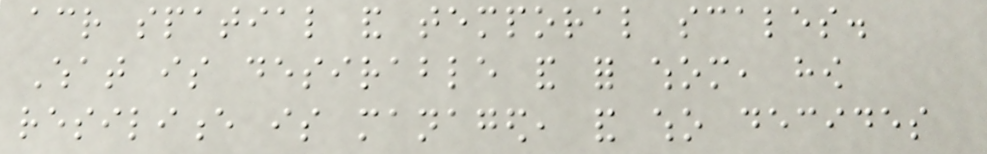across spatial and temporal scales.
What is desirable and for whom, how
resilience is managed, and who decides
